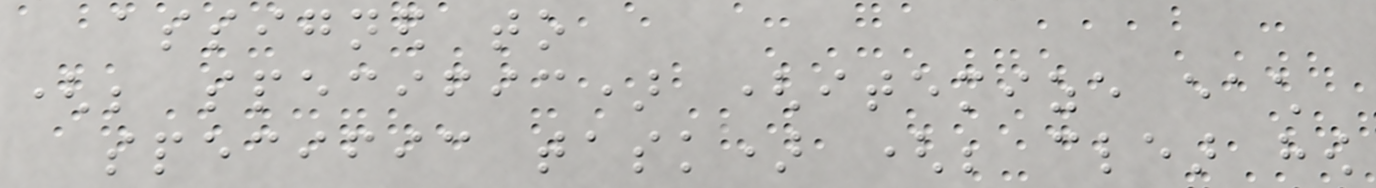assigned to
(be specific) (itemize each
specific task) (be clear how
